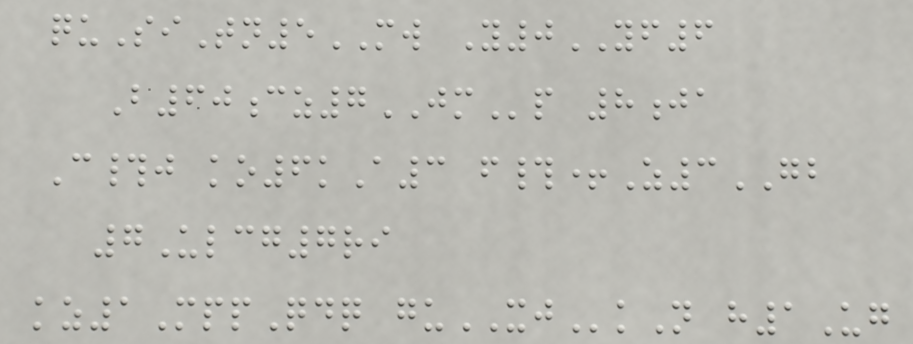quSiTn5MW Y0YF6
B60cz7JMp 8ja
C#j ko6kA3 f#+Z3GB
7Ulcg7ri
kz1MppQdq guXJkN h1Ug
